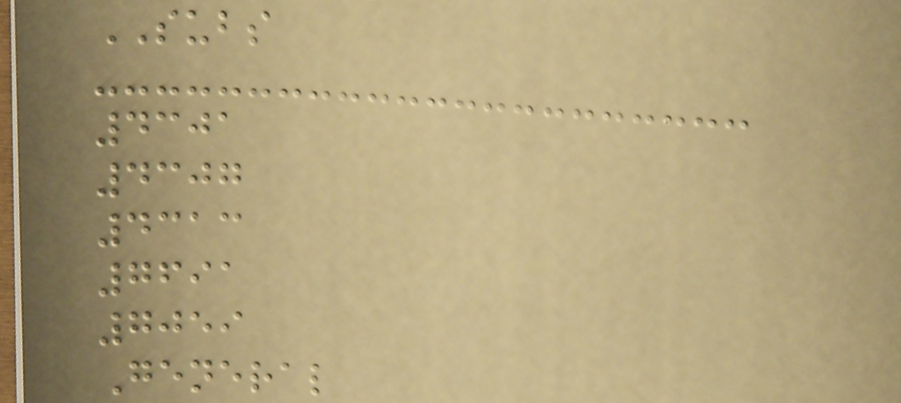SUBS
4301
4307
4313
7691
7059
General
